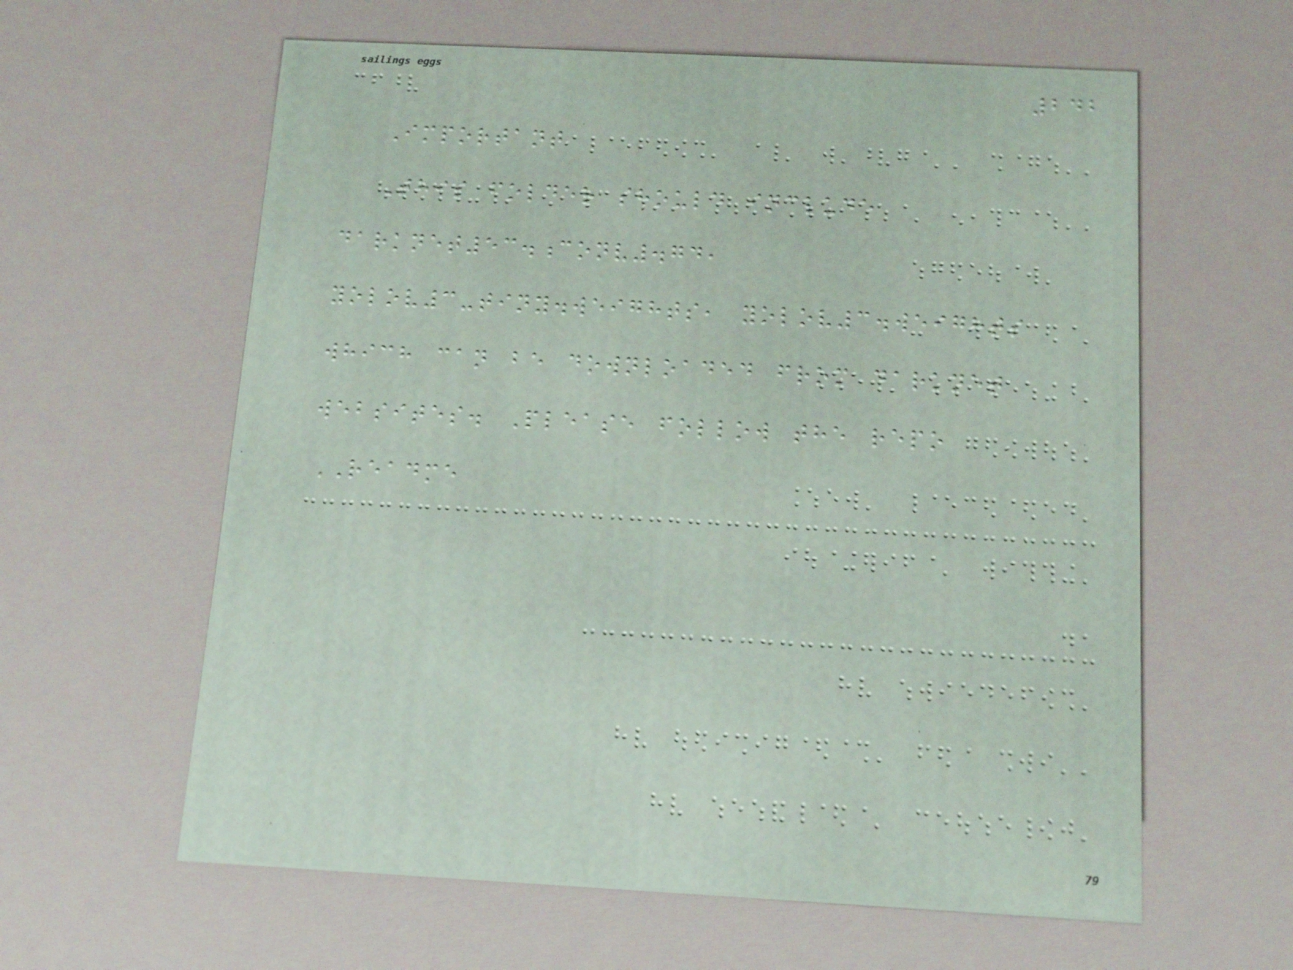242
Important
This folder should include
darknet53.conv.74,
yolov3-tiny.weights, yolov3.weights
which can be downloaded from darknet
websites. Please follow the repo
README
